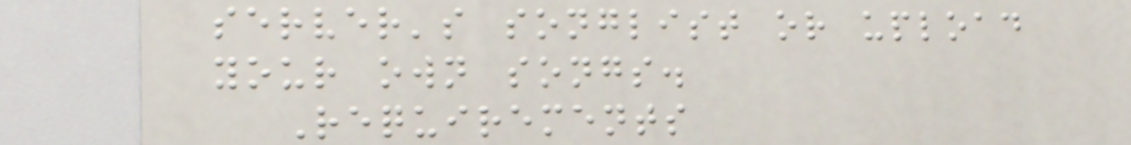server's songlist or upload
your own songs.
Requirements
